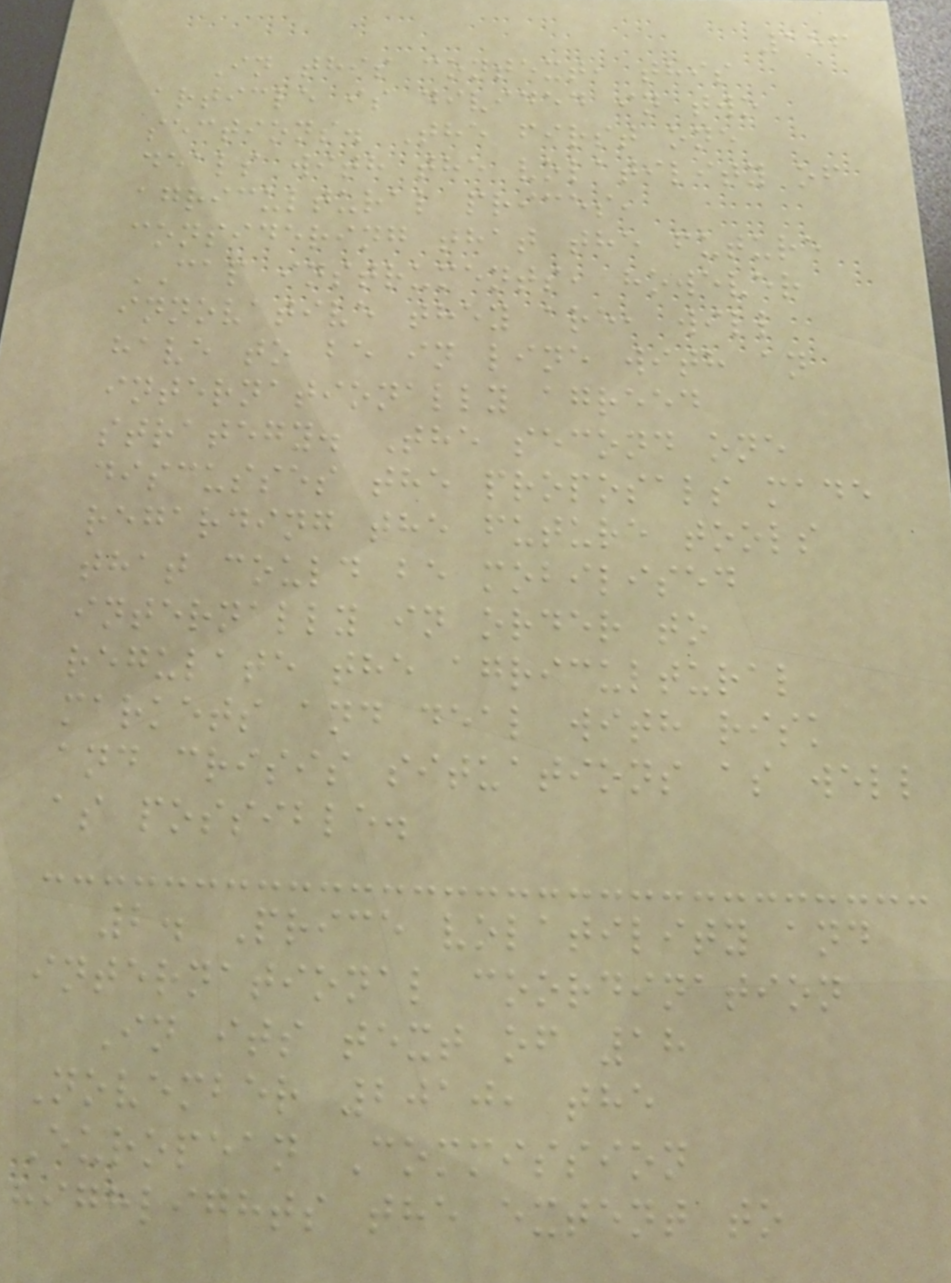156
In this context, this
article is divided in two
sections. The first one
deals with the volatility of
agricultural prices,
considering that the future
CAP instruments, however
innovative they are, will
have to be in line with an
internationally agreed
strategy. The second one
discusses the proposals made
regarding the future tools
that could be mobilised
internally in order to
regulate the agricultural
markets and deal with risk
and crisis situations as well
as possible.
2. Price volatility and
international coordination
In its text of 18
November 2010, the
European Commission
highlights the extent to
